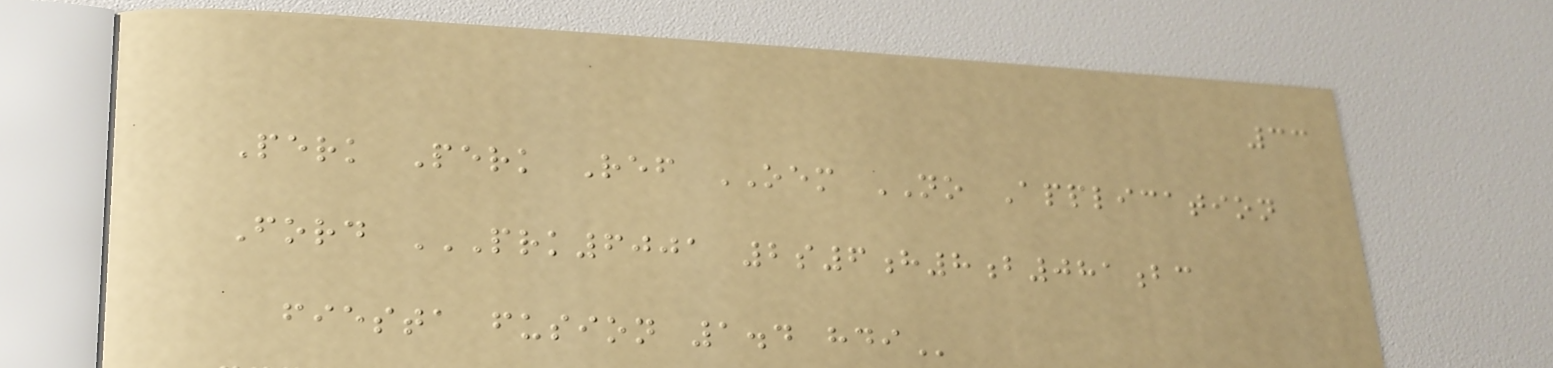33
Perk Perk Ref OEM NO Application
Ford PRK6001 2S6H8B081BC
FIESTA FUSION 1.4 HDI
